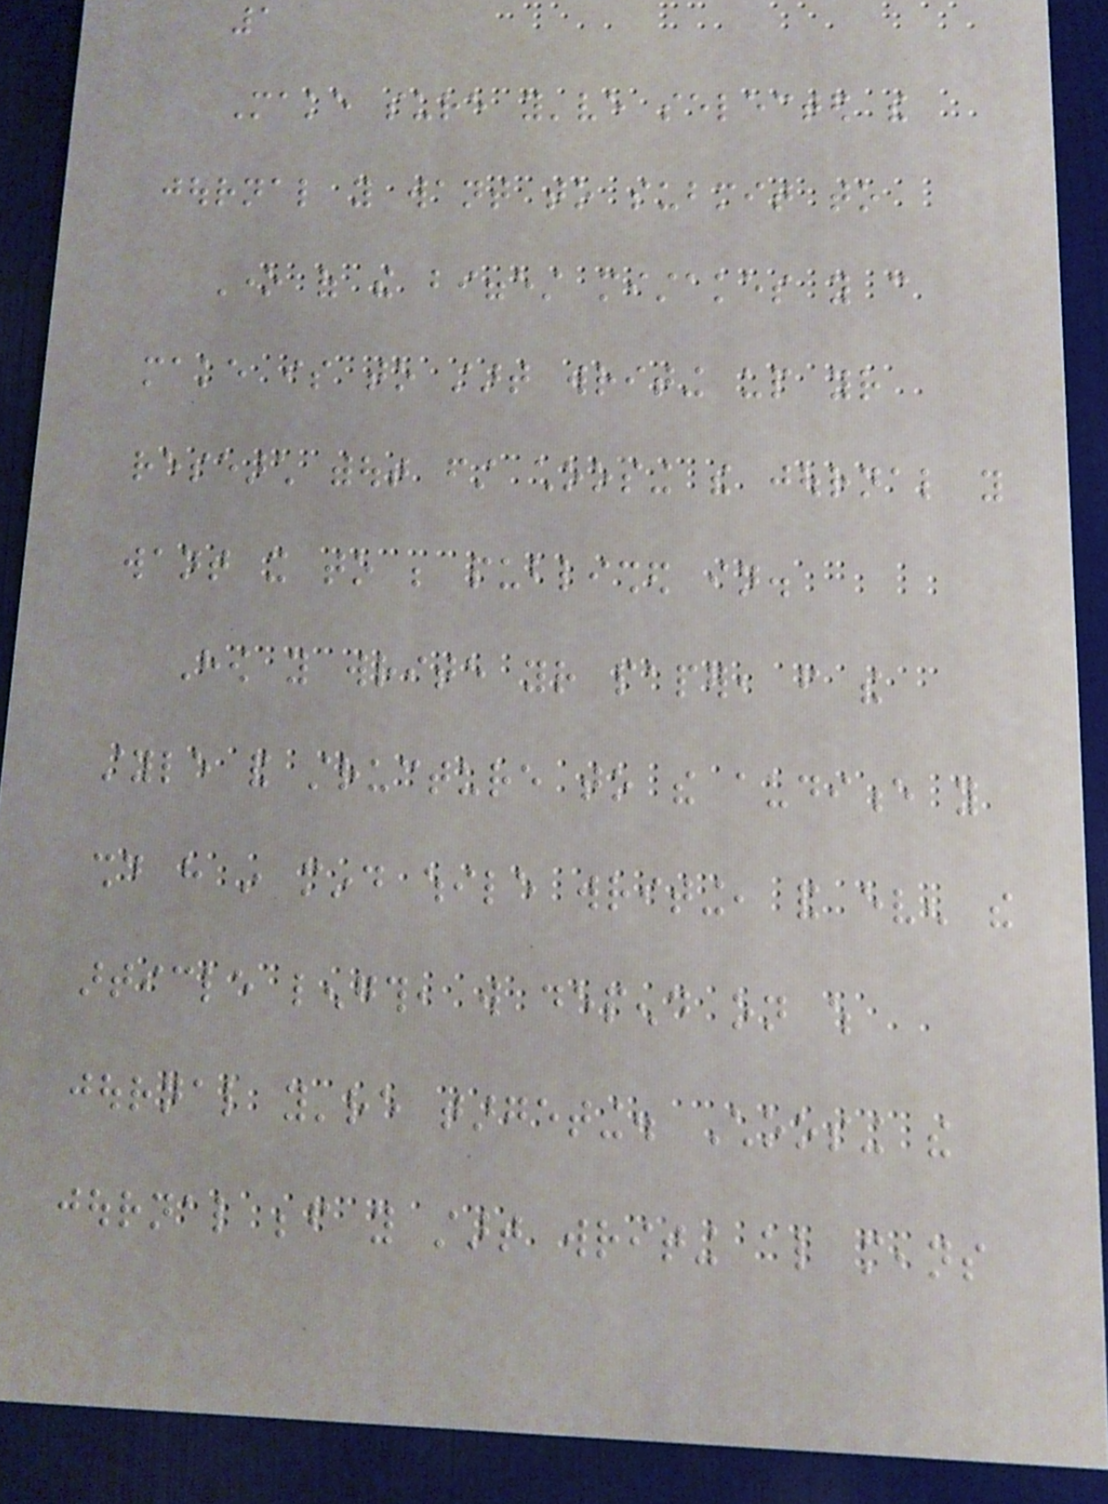1
Make sure you've selected the
journal you want to submit to
One of the biggest mistakes you can
make is to start writing up your
research without first choosing the journal you
want it to be published in.
How you write your paper, from the
style and structure to the audience you
should have in mind while writing, and even the
article length, will depend on which
journal you're targeting. Choosing the
journal before you start writing also means
